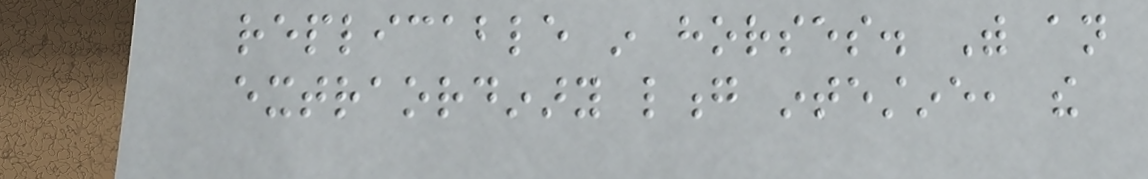replicable in horses. With an
extraordinary long intestine, the
